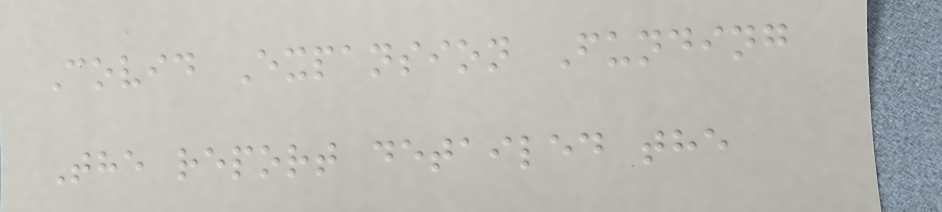Covid Expansion Funding
The report detailed the
